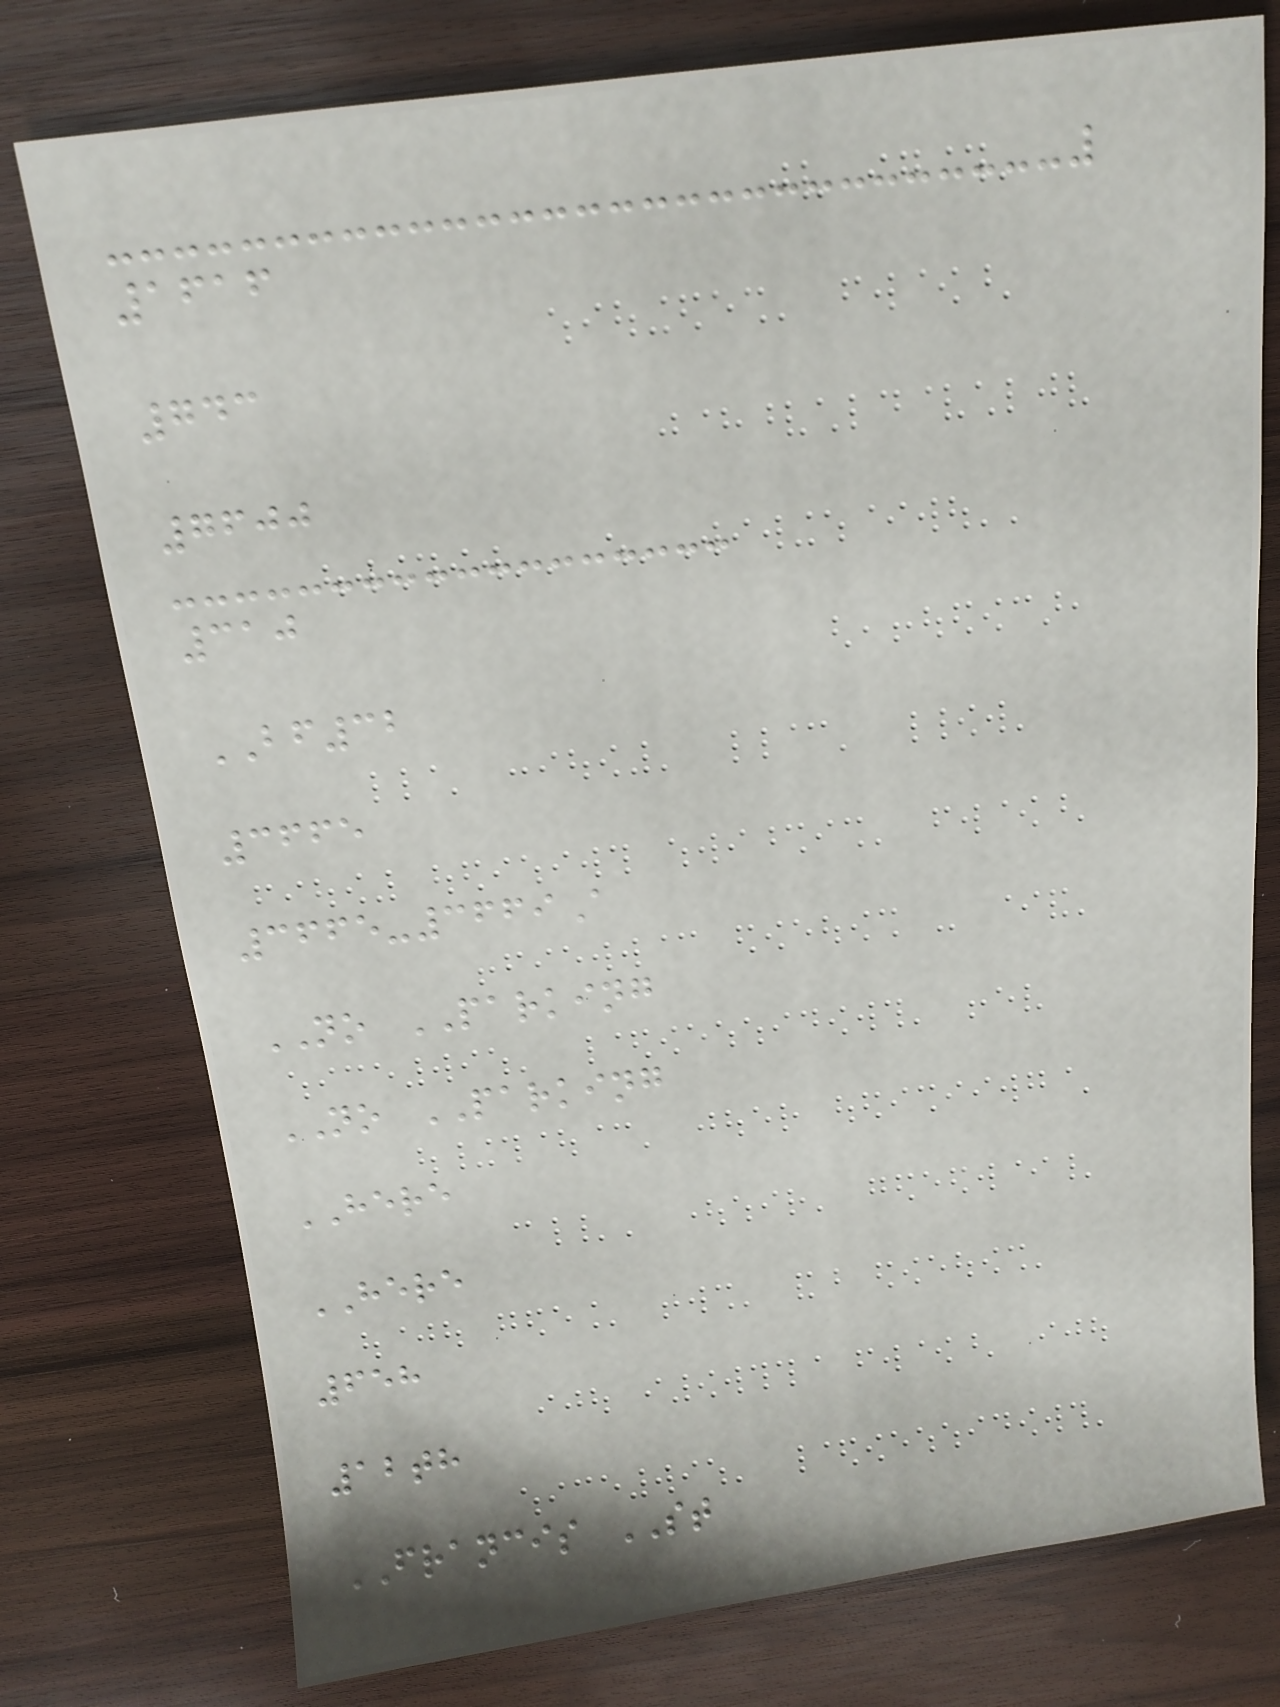1616
743
7600
310
BF32
3665
3665-3669A
NO PARKING
NO PARKING
HERE
HERE
658
12th
FRANCIS ST
